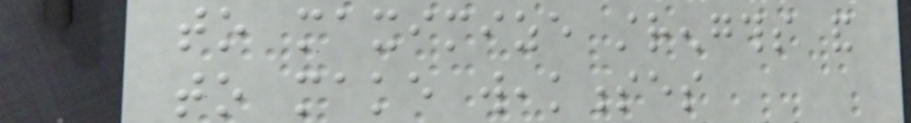to maximize strengths and
to make weaknesses
